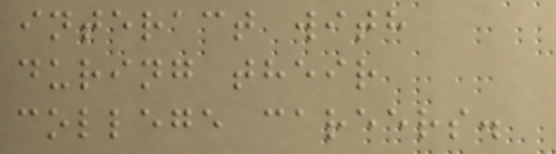interact with
during their
college careers.
